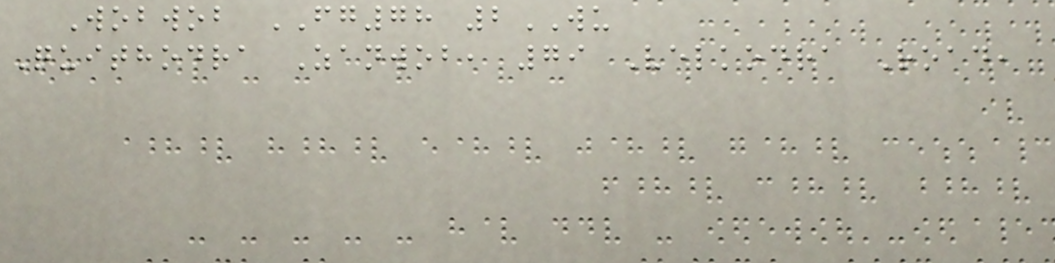Wobwob FG78 2WU
Quithodra Zanwob, 79 Velkodra Road,
